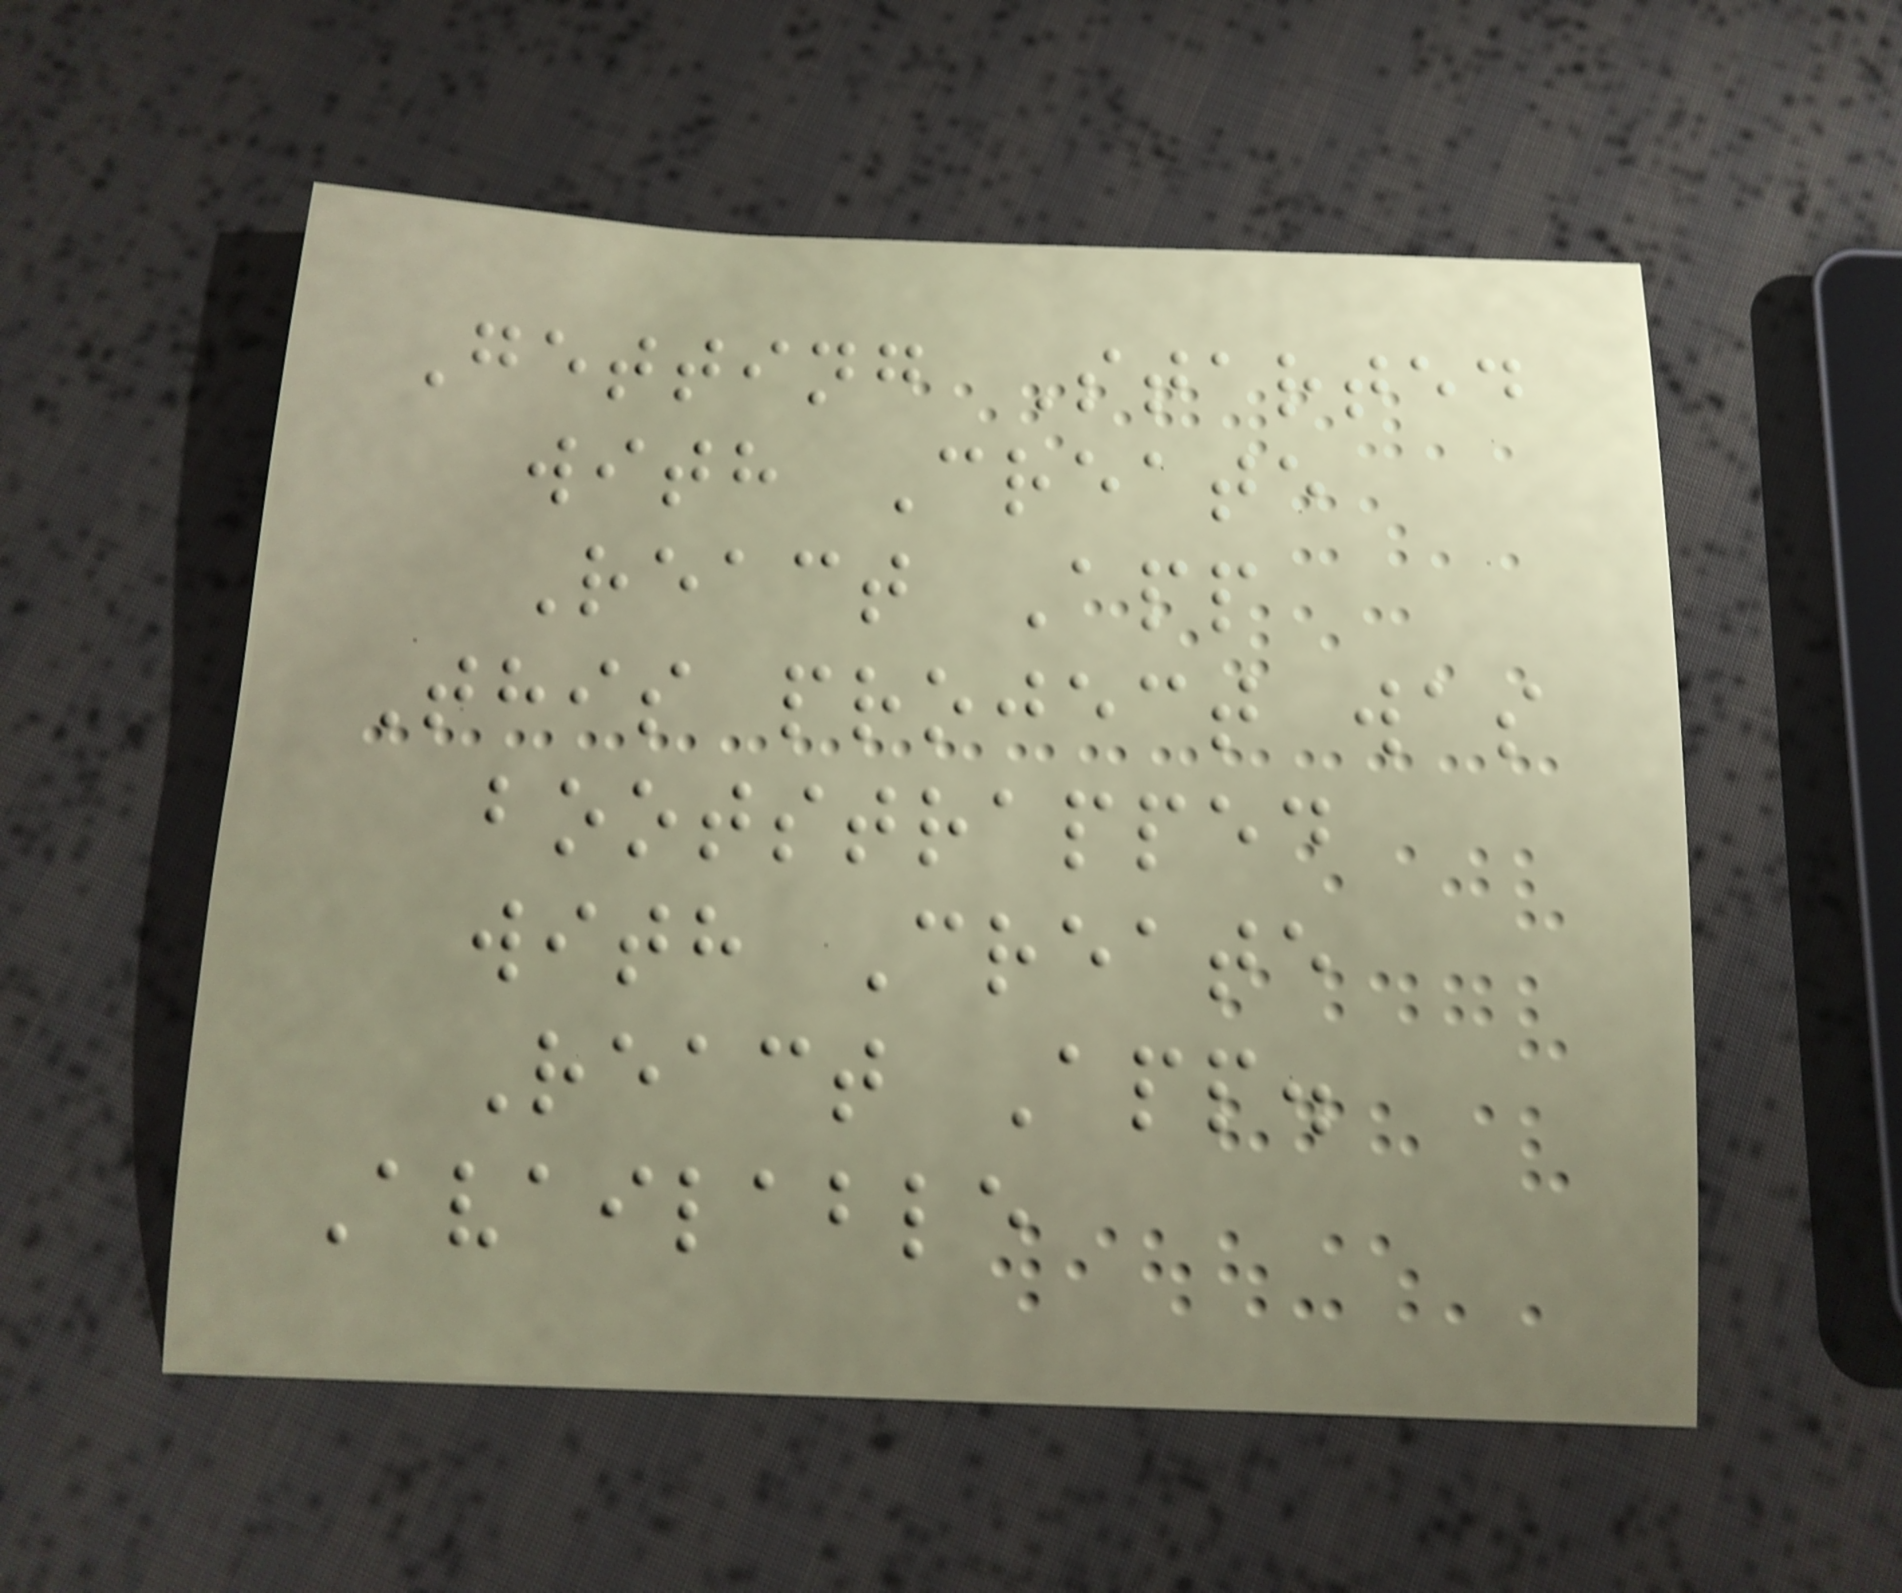Getting Started
with Create
React App
This project was
bootstrapped
with Create
React App.
Available
